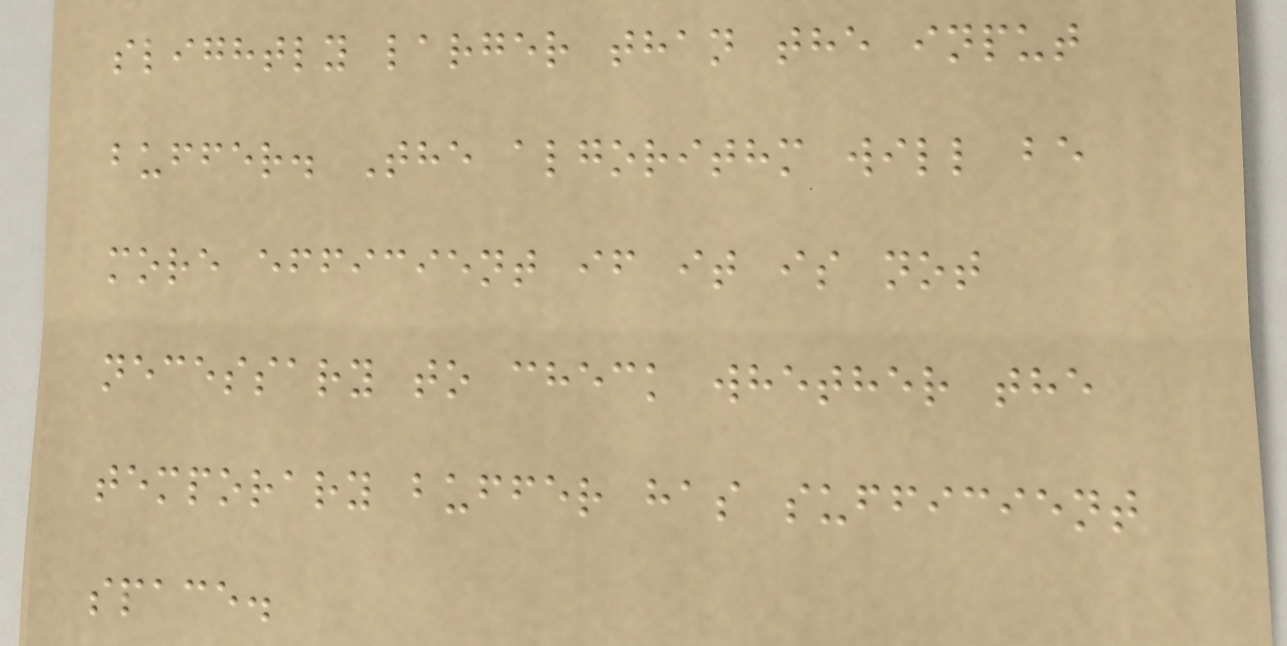slightly larger than the input
buffer. The algorithm will be
more efficient if it is not
necessary to check whether the
temporary buffer has sufficient
space.
